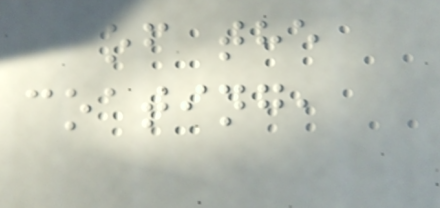of the
coating,
